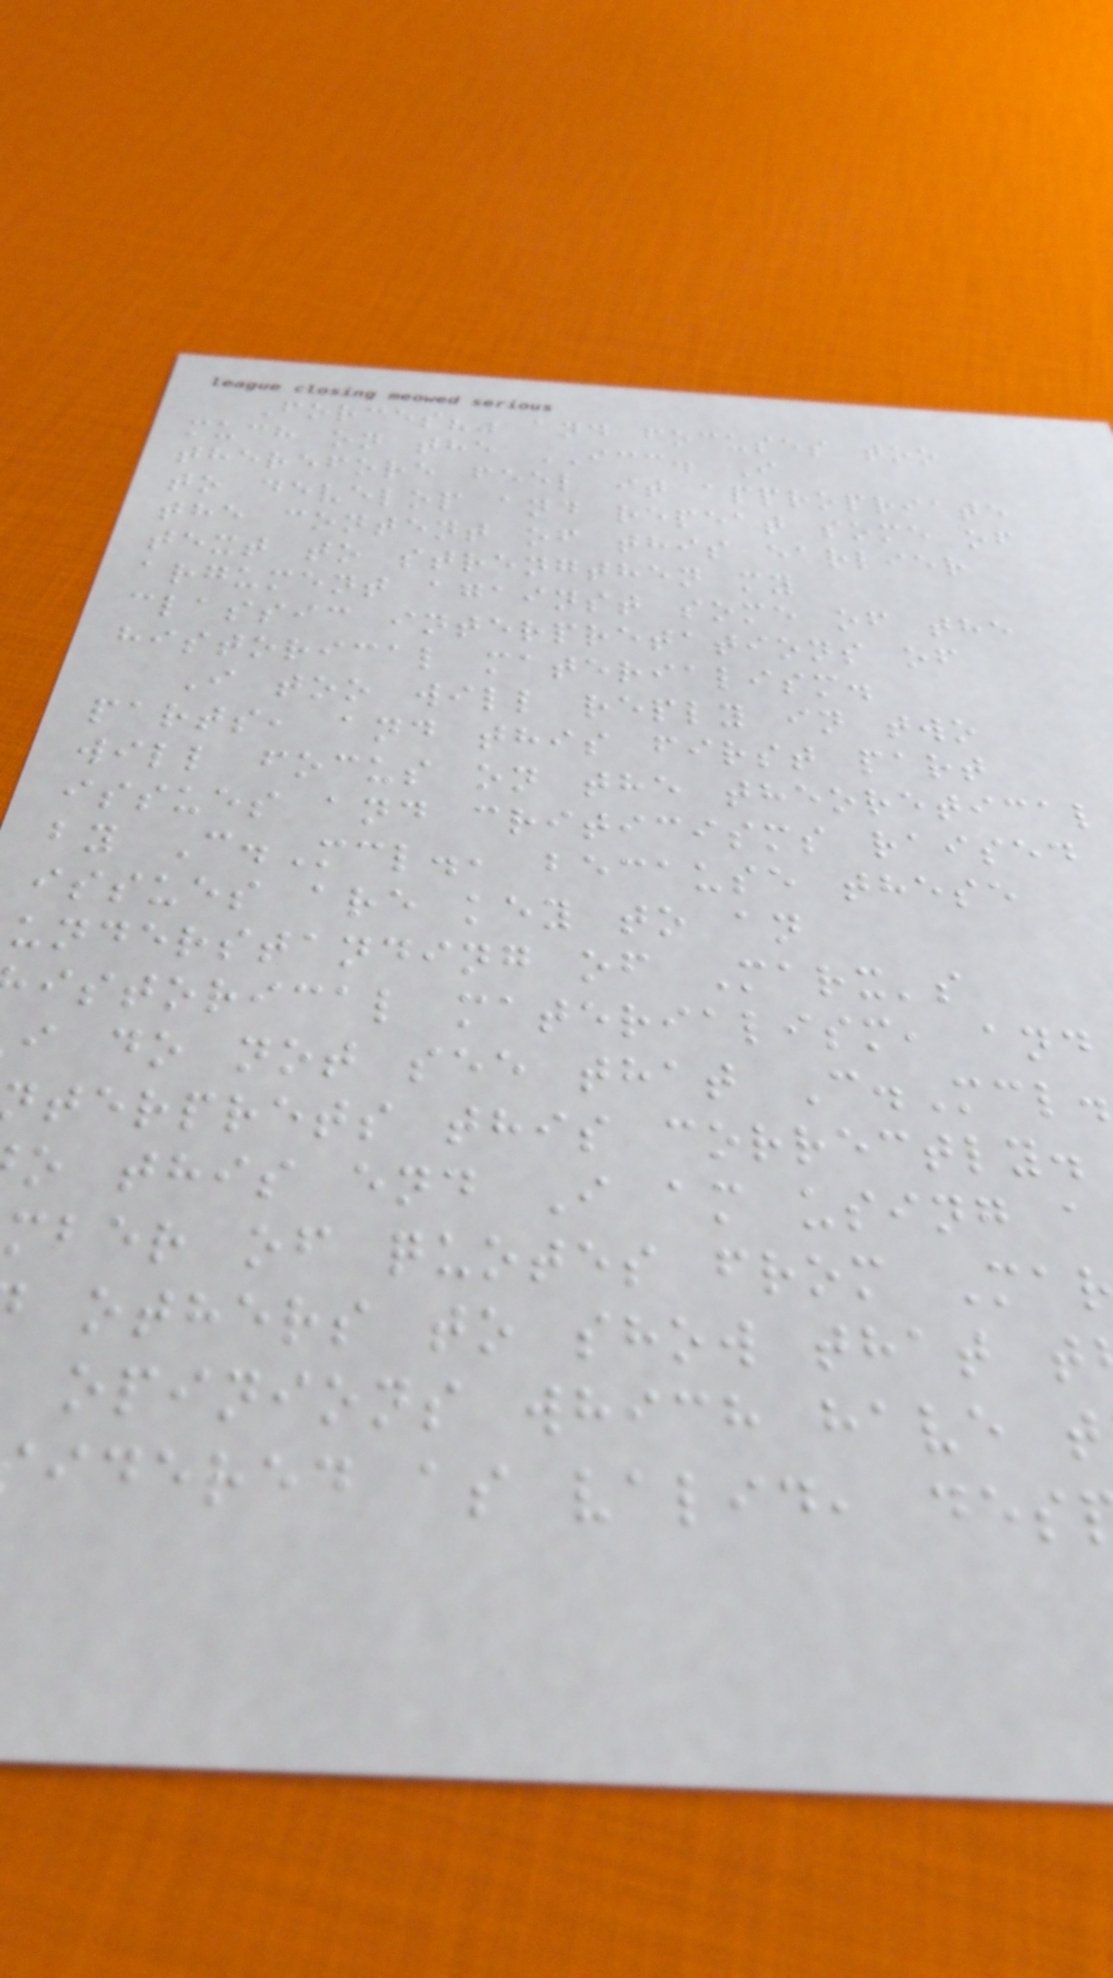Forces?" and focuses too
much on the ICC. I
therefore feel it appropriate
to develop and repeat some of
the content of this earlier
text to strengthen my
argument against some of the
classic interpretations of
historical materialism.
I too will reply in two
parts, and this first part
will focus on the theoretical
issues and criticisms raised
by C.Mcl., because these
issues are key to an
understanding of Marx's
istorical materialism, and
i do not see that C.Mcl.
terprets this correctly.
o this end I am using a
mber of quotes from Ma
others to show that t
opinions which have t
idered as valid, des
